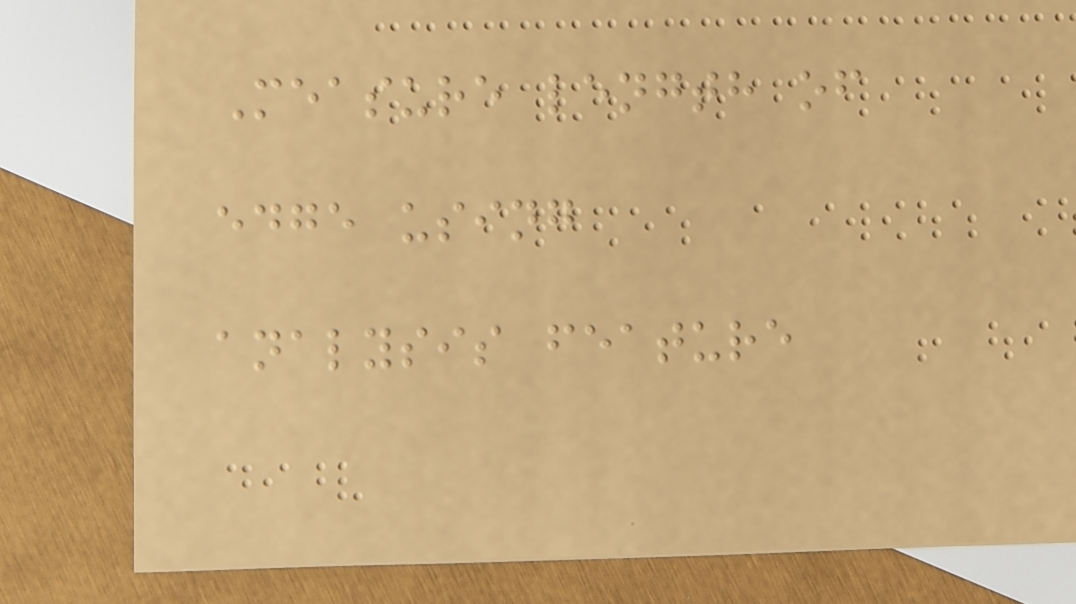Measure length of
edge using
analysis feature
